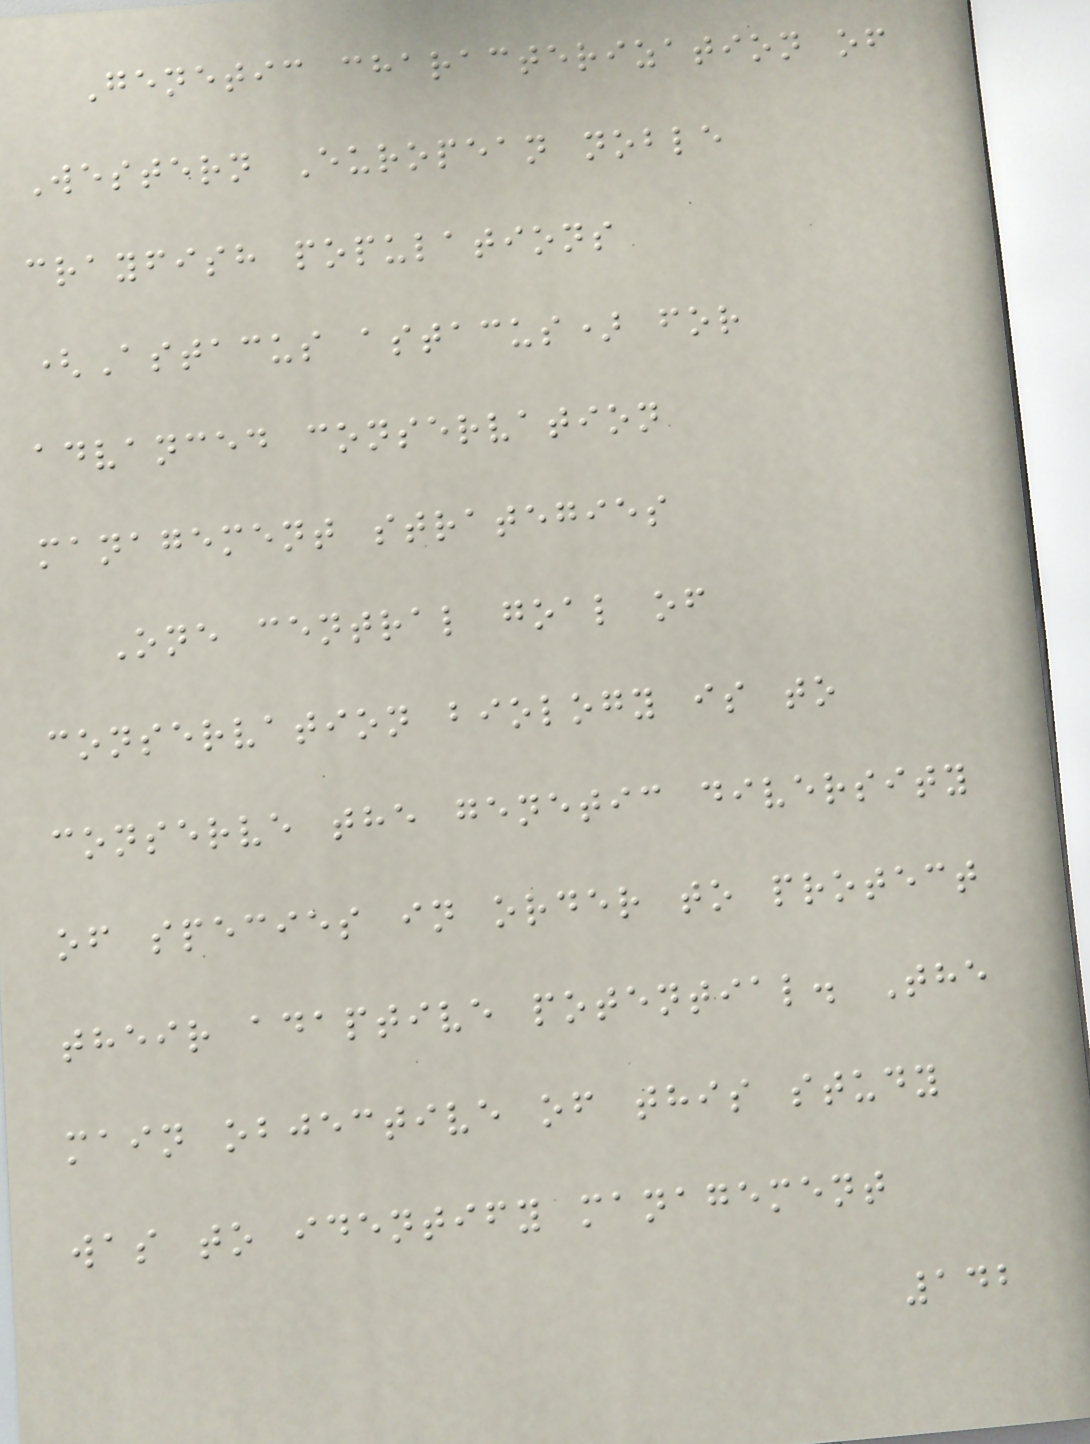Genetic characterization of
Western European noble
crayfish populations
(Astacus astacus) for
advanced conservation
management strategies
One central goal of
conservation biology is to
conserve the genetic diversity
of species in order to protect
their adaptive potential. The
main objective of this study
was to identify management
142
